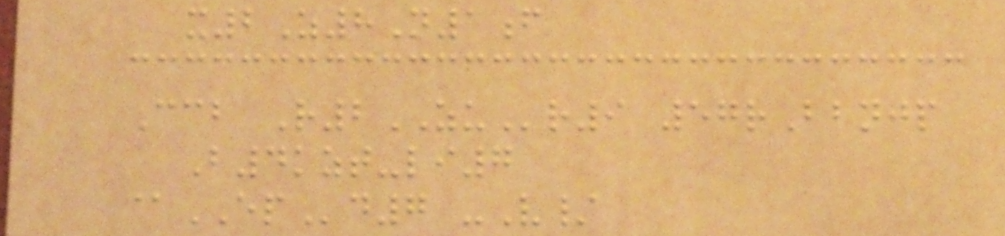x2Z8N1f
Ccb R2ZUr9 57rBbnjp
B4kzt-li7
@EPd7 -V/
